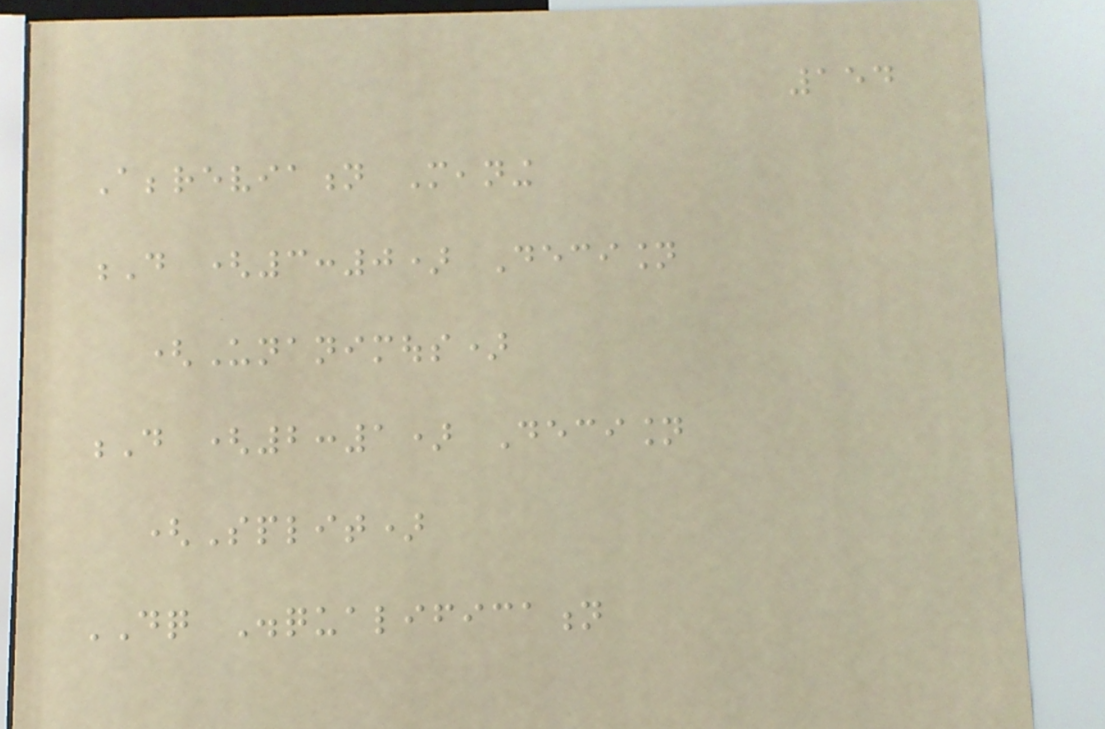154
Abbreviation Meaning
D (3:0) Decision
(Unanimous)
D (2:1) Decision
(Split)
DQ Disqualification
